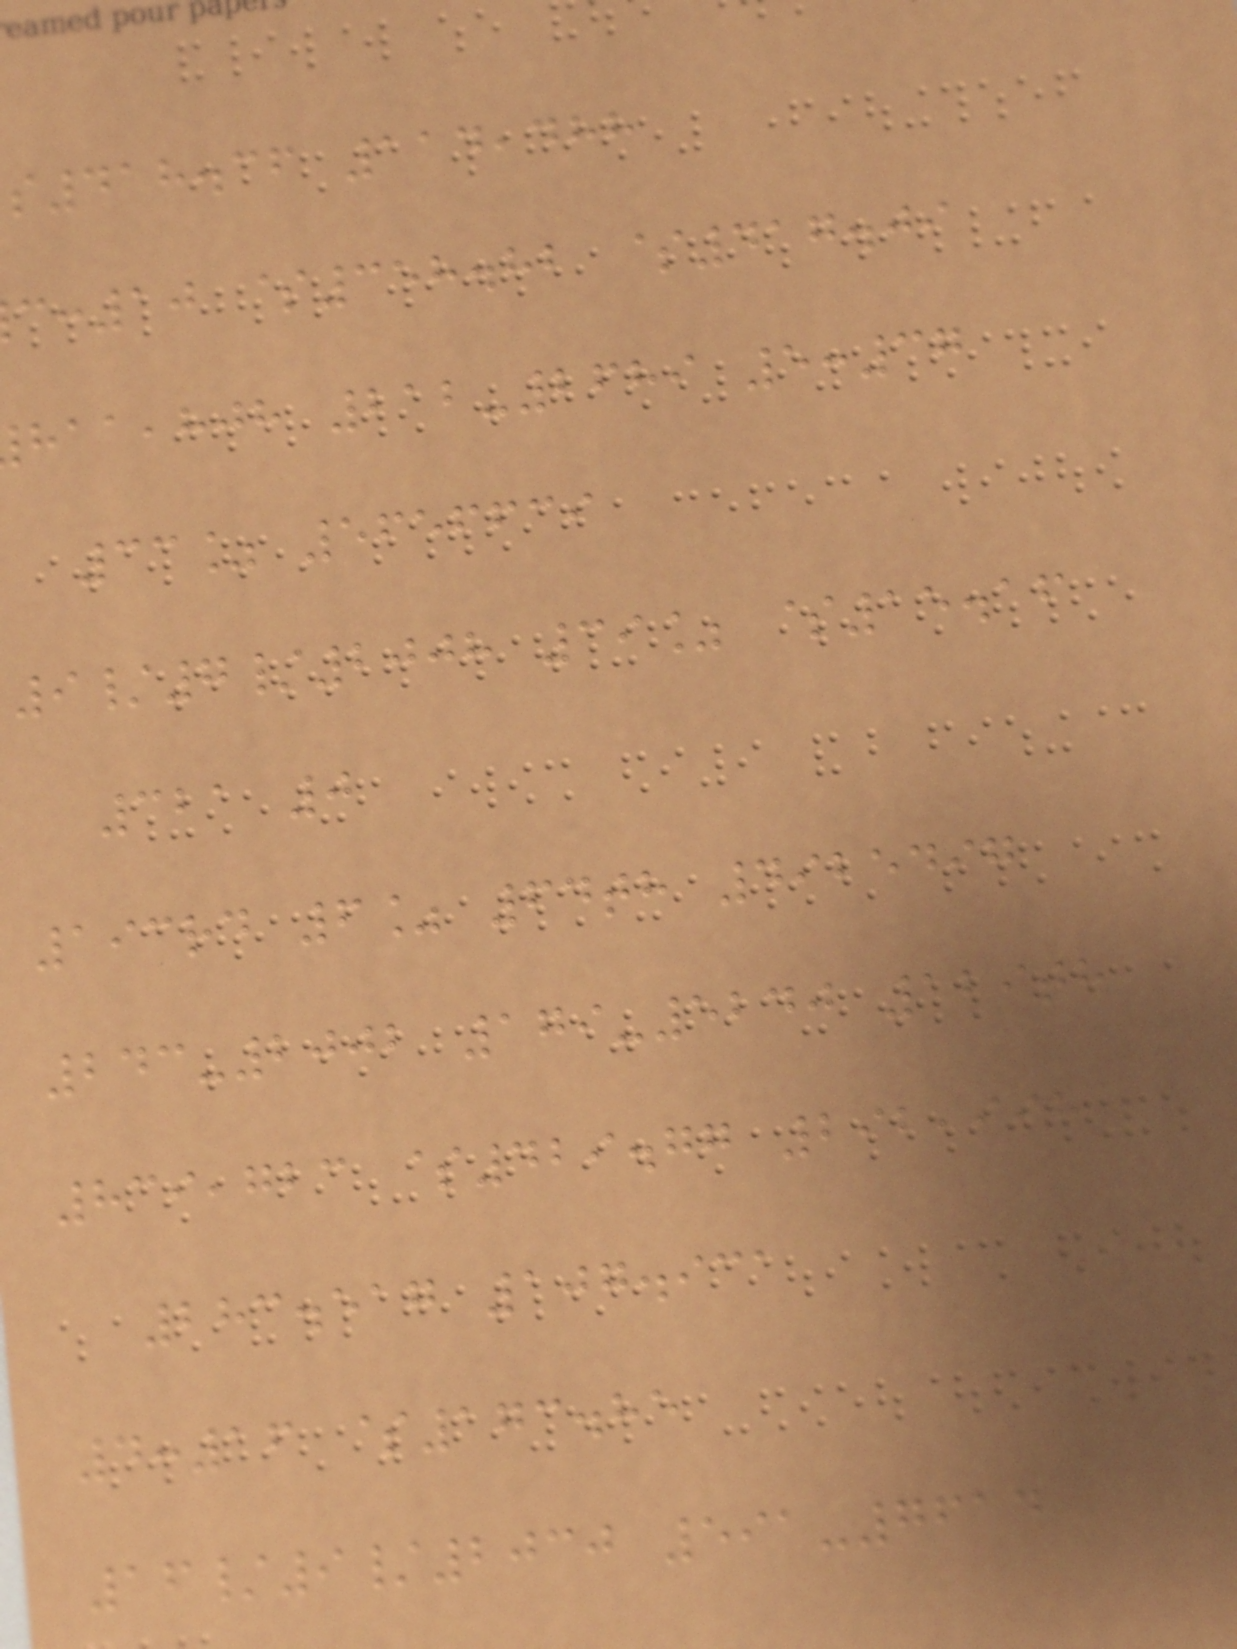418.36 114,488
:10 $358.82 $417.09
,hjh 212-2689 5:37
33% 5656639
9/7/2008 39% $15.16
321 0
193rd 6% 64th 4925497
243-2002 179-5240 129th
839,723 $429.77 292,998
283.517 107.931
4:16 $173.85
16/9/2030 591-7614
